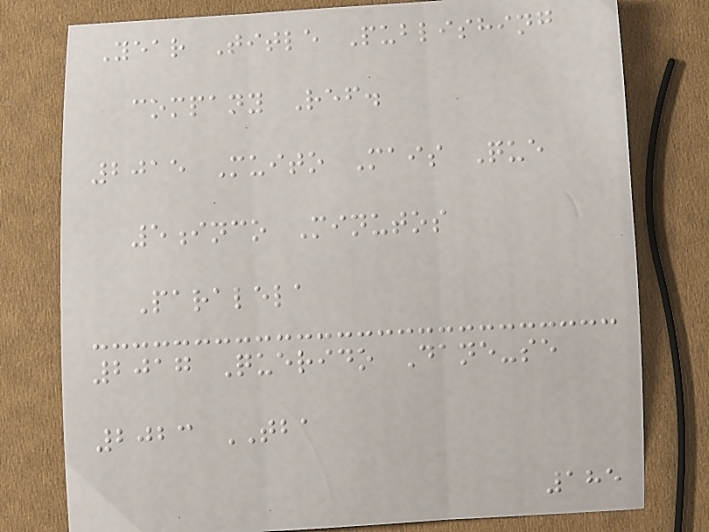Year Title Publishing
company Ref.
2015 Muito Mais Que
5inco Minutos
Paralela
2017 Querido Dane-se
2023 TBA
185
